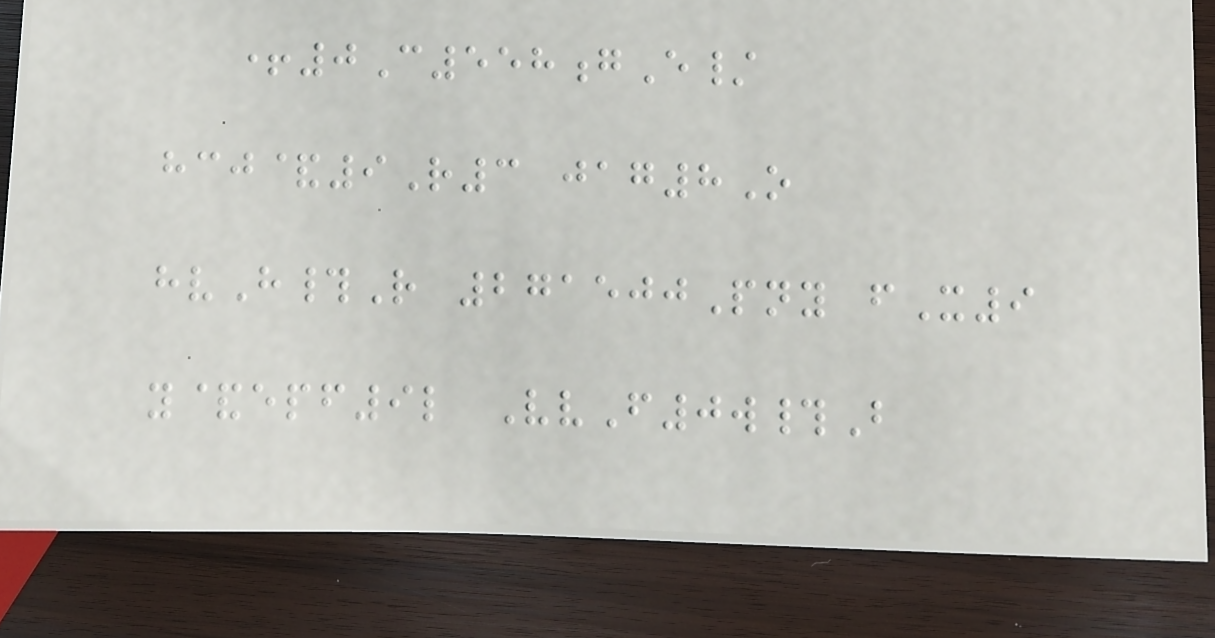+0C558gE/
hcj&9R3 jag8O
hvH#R 271500Pny fX9
y&epf9l VvF0w#B
